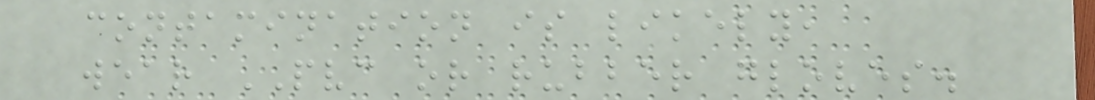contamination is likely,
wear PVC or rubber gloves.
